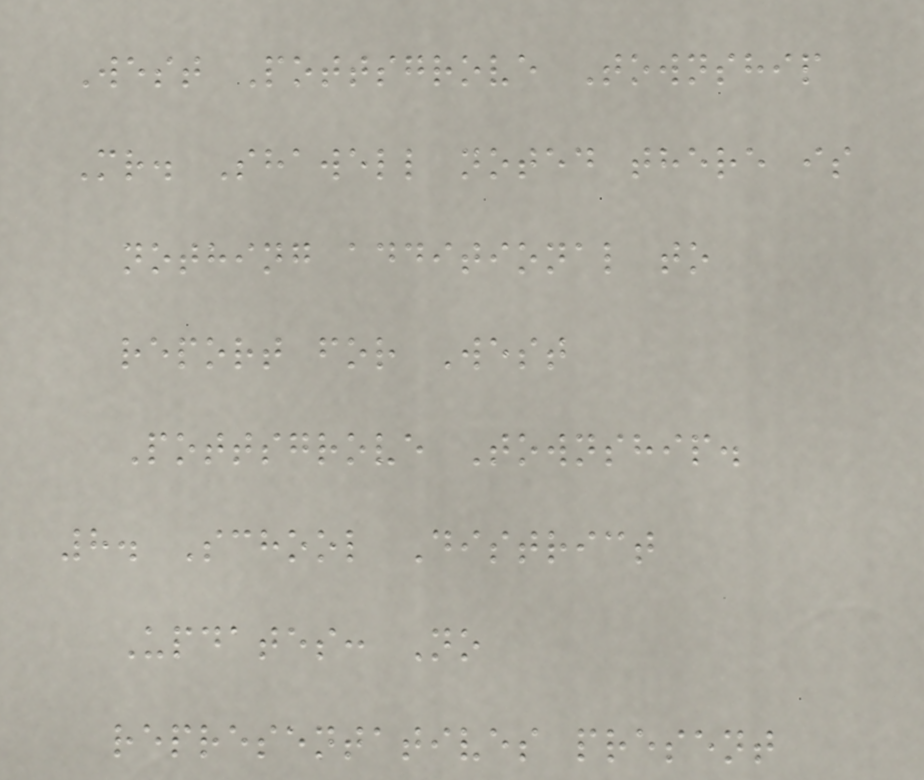West Pottsgrove Township
Mr. Shawell noted there is
nothing additional to
report for West
Pottsgrove Township.
8. School District
Updates: No
representatives present
